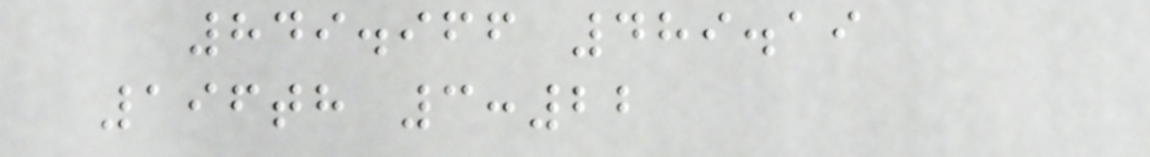849.966 489.19
196th 3:22
